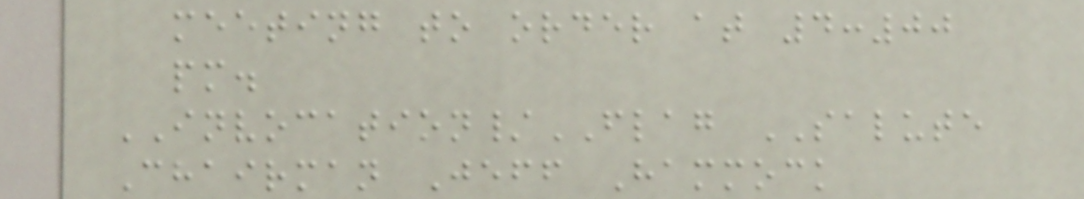meeting to order at 4:00
pm.
INVOCATION/FLAG SALUTE
Chairman Jeff Hammock
